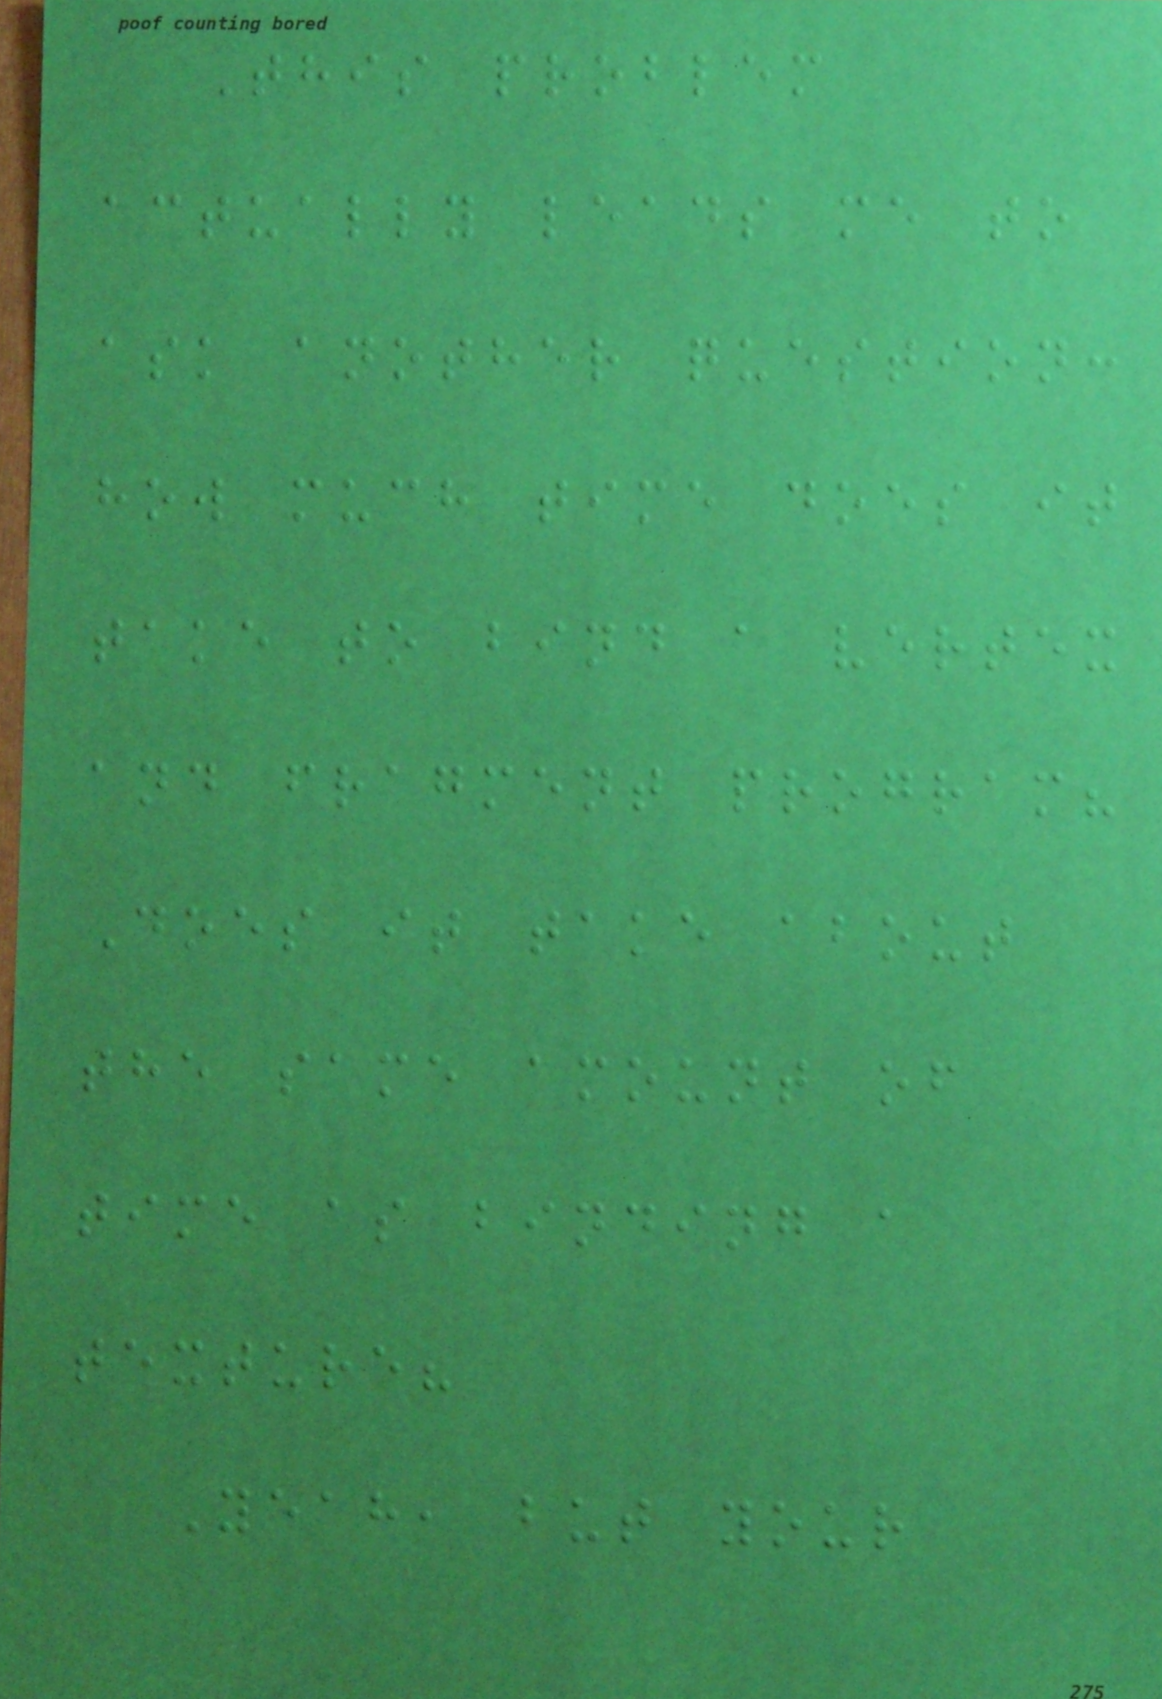This problem
actually leads me to
ask another question:
how much time does it
take to bind a vertex
and fragment program?
Does it take about
the same amount of
time as binding a
texture?
Yeah, but your
